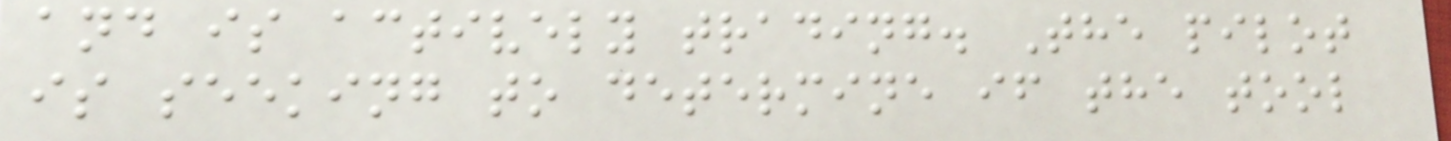and is actively trading. The pilot
is seeking to determine if the tool
